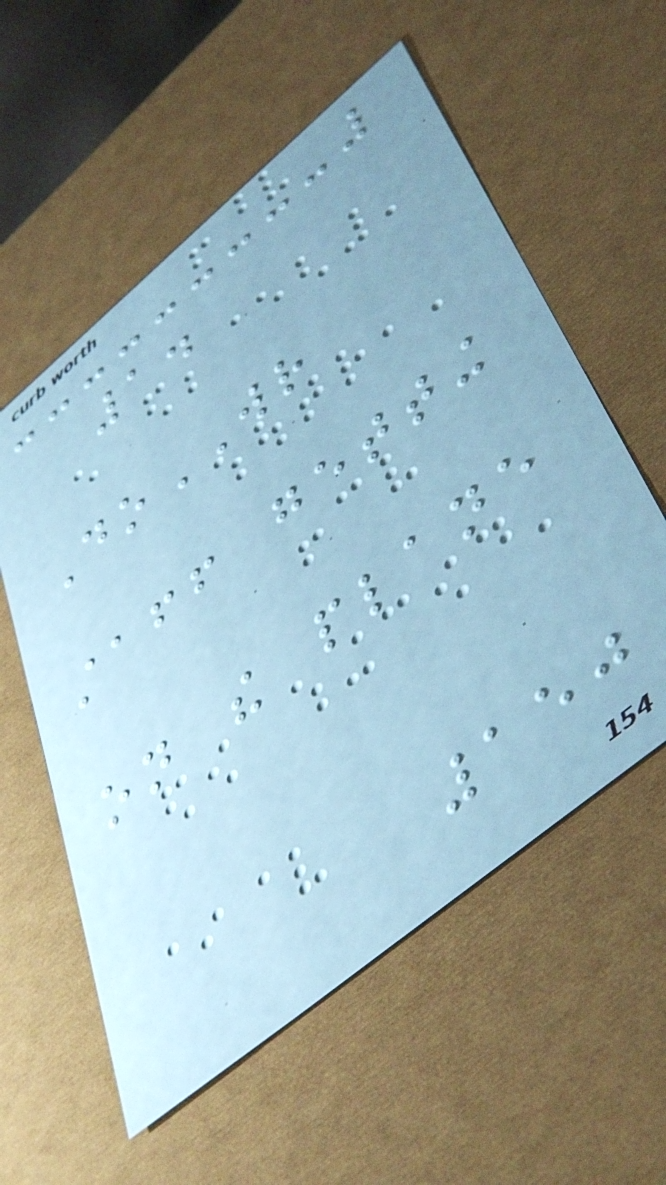1.
DoWR
staff getting
on the plane
150
